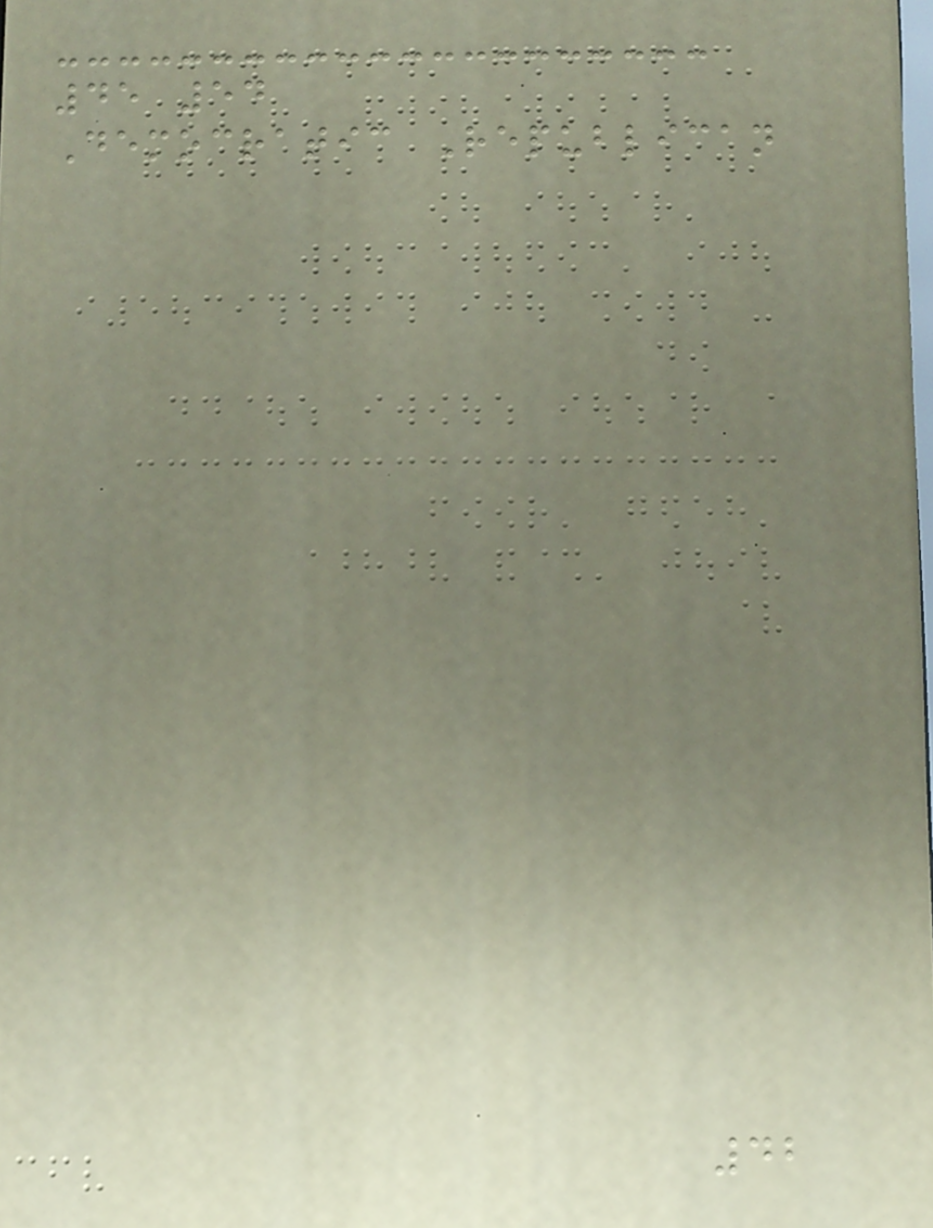45 54
Democratic Republican
42
